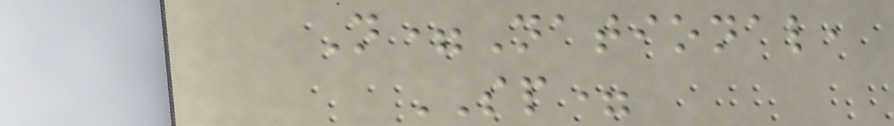N=National,
SP=
